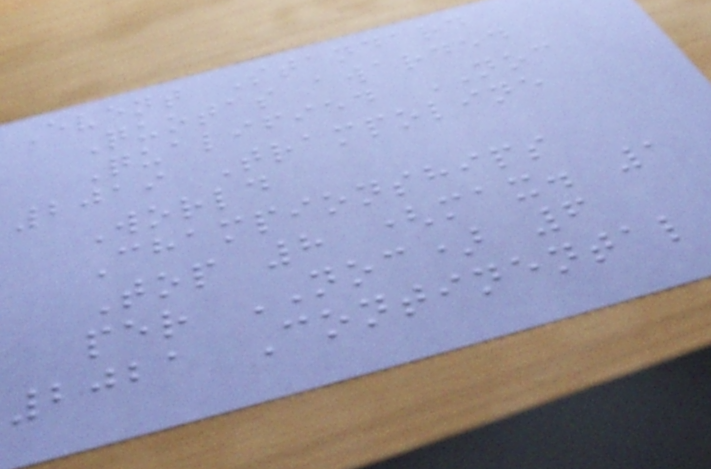Event Standard
Quotas awarded
Qualified NOC
2019 Trampoline
World
Championships
Top 8 (max. 1
per NOC) 6
2021 Continental
